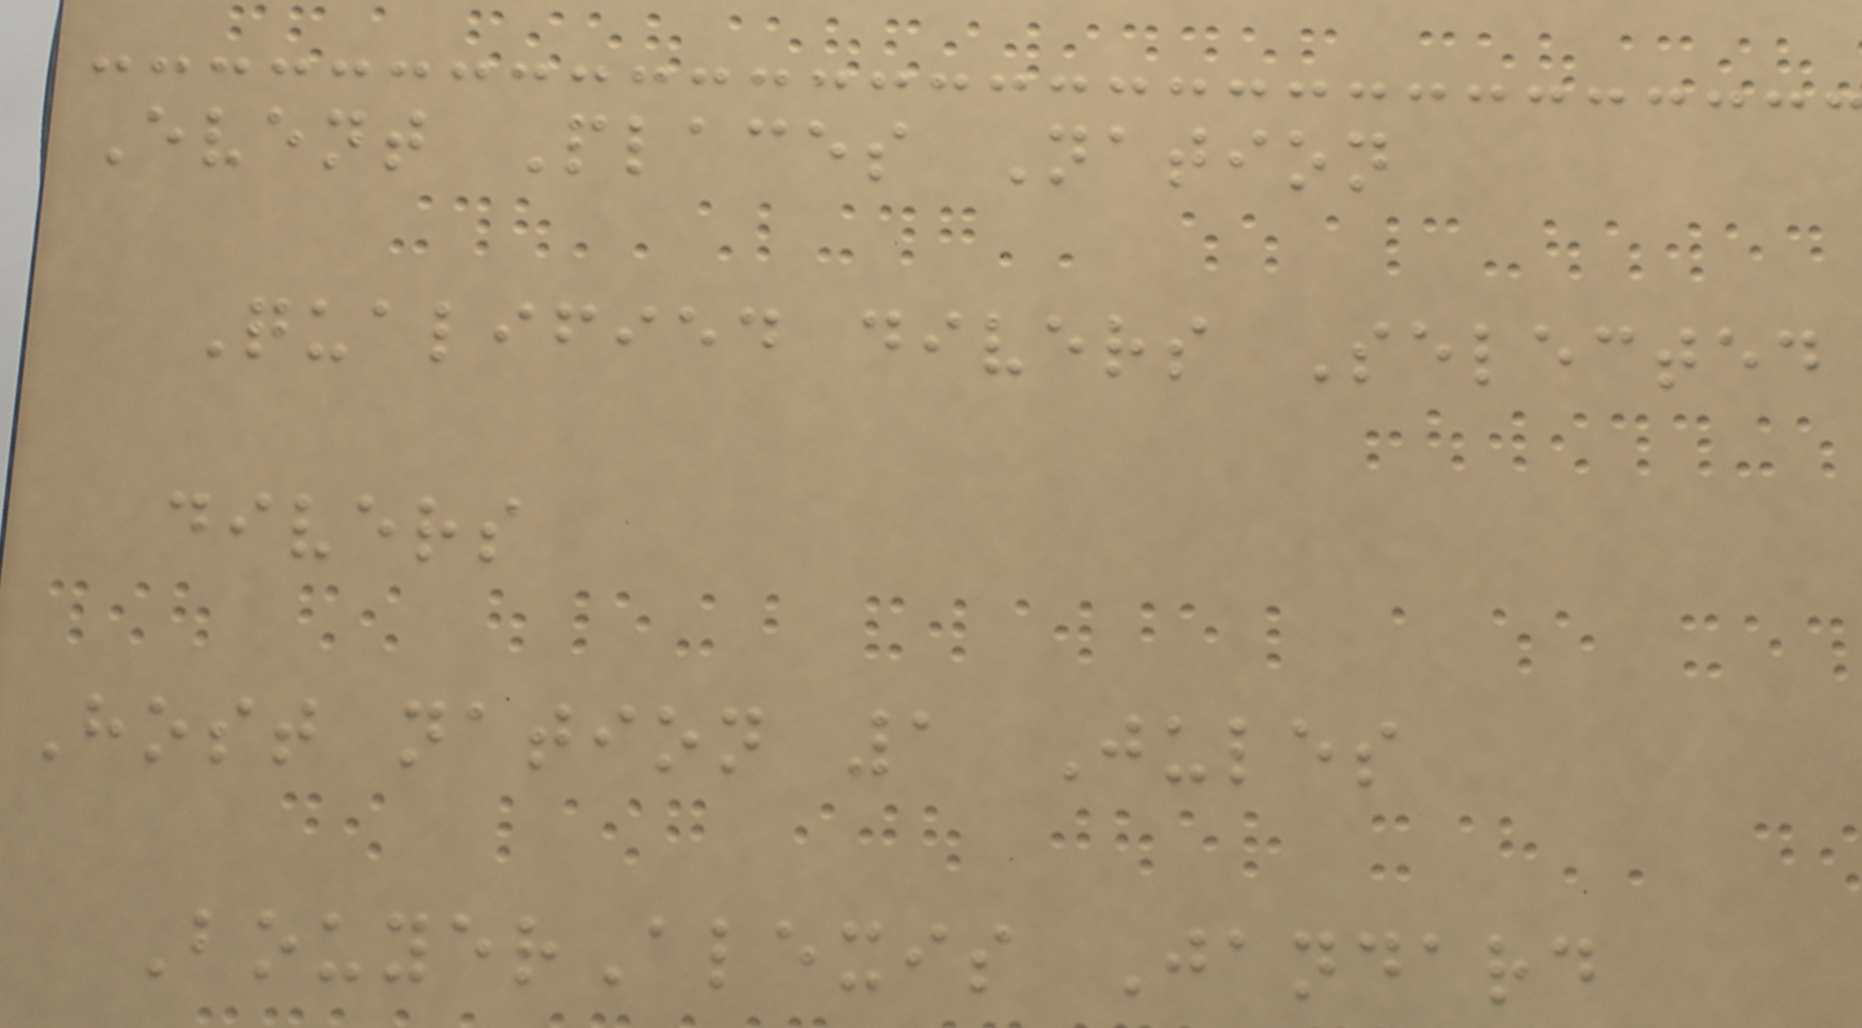Event Places Nation
Qualified divers Selected
divers
Host nation 1 Jules
BouyerAlexis Jandard
